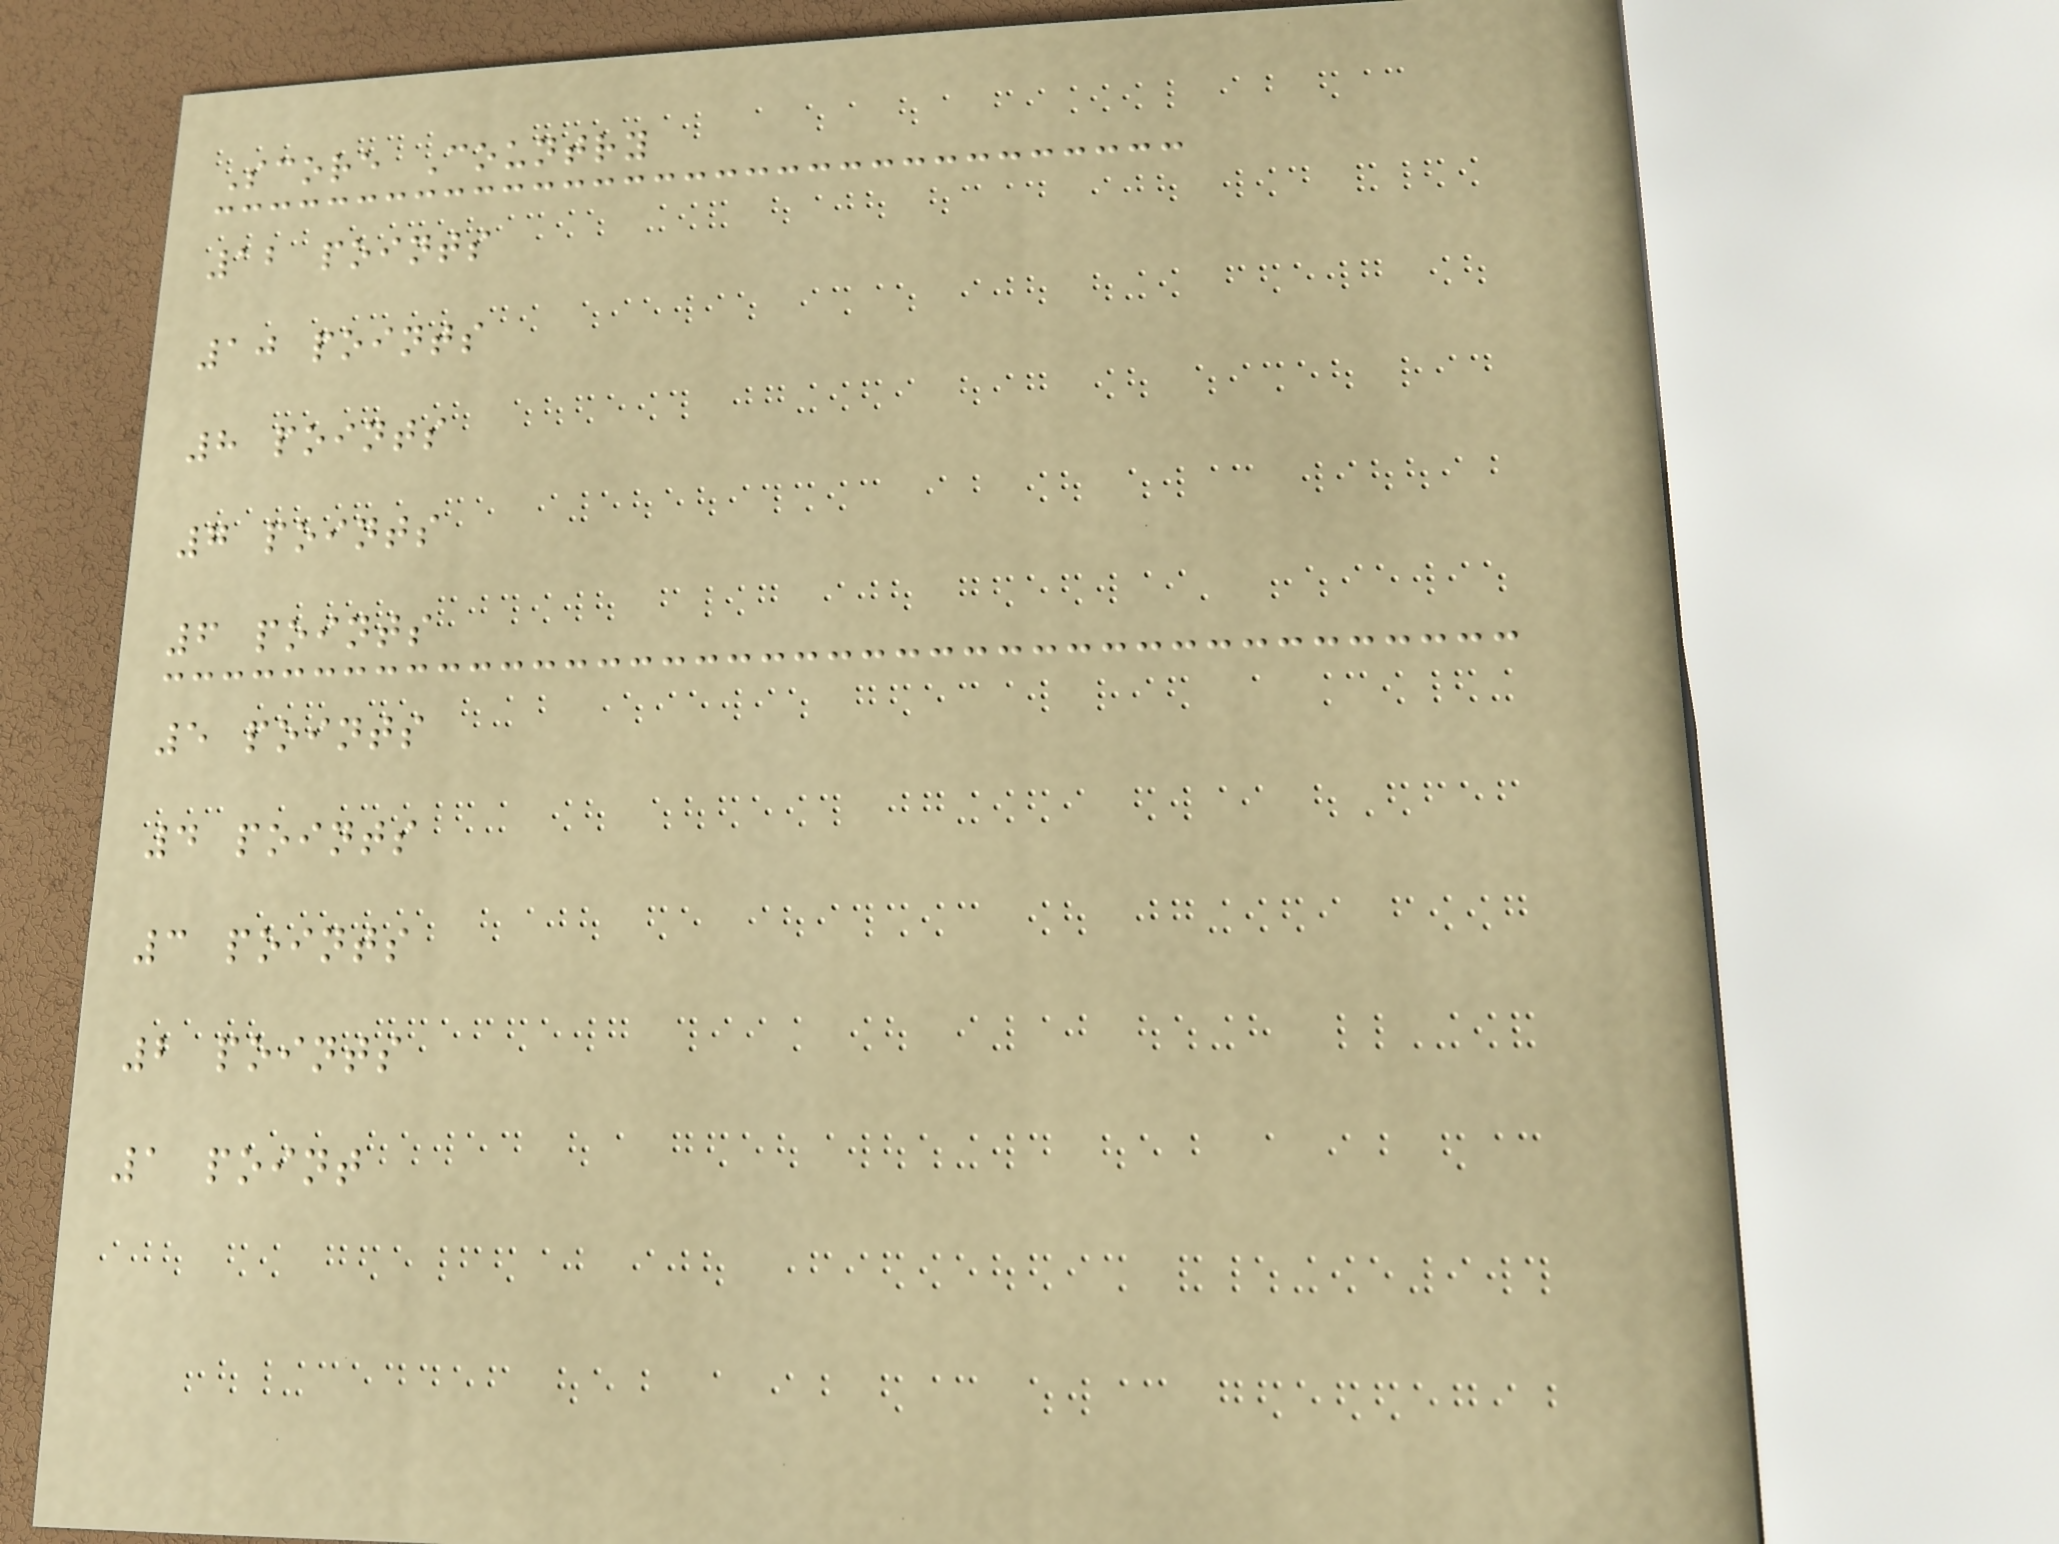Score Country
12 points
10 points
8 points
7 points
6 points
5 points
4 points
3 points
2 points
1 point
